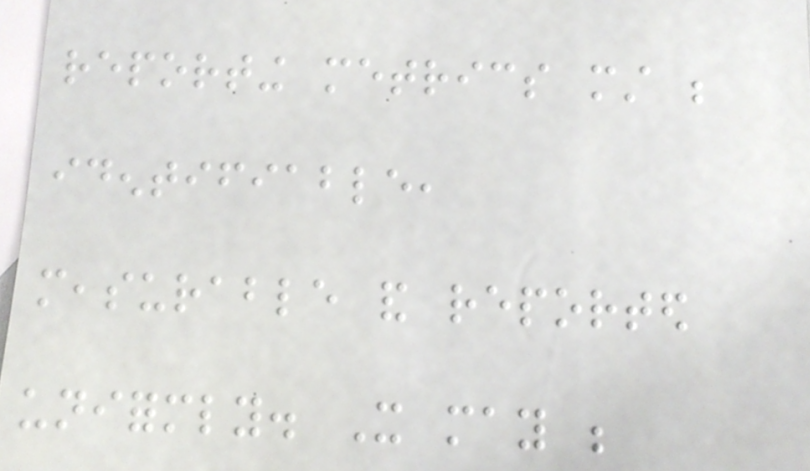reporting metrics must be
identifiable,
measurable and reported
uniformly. It may be
